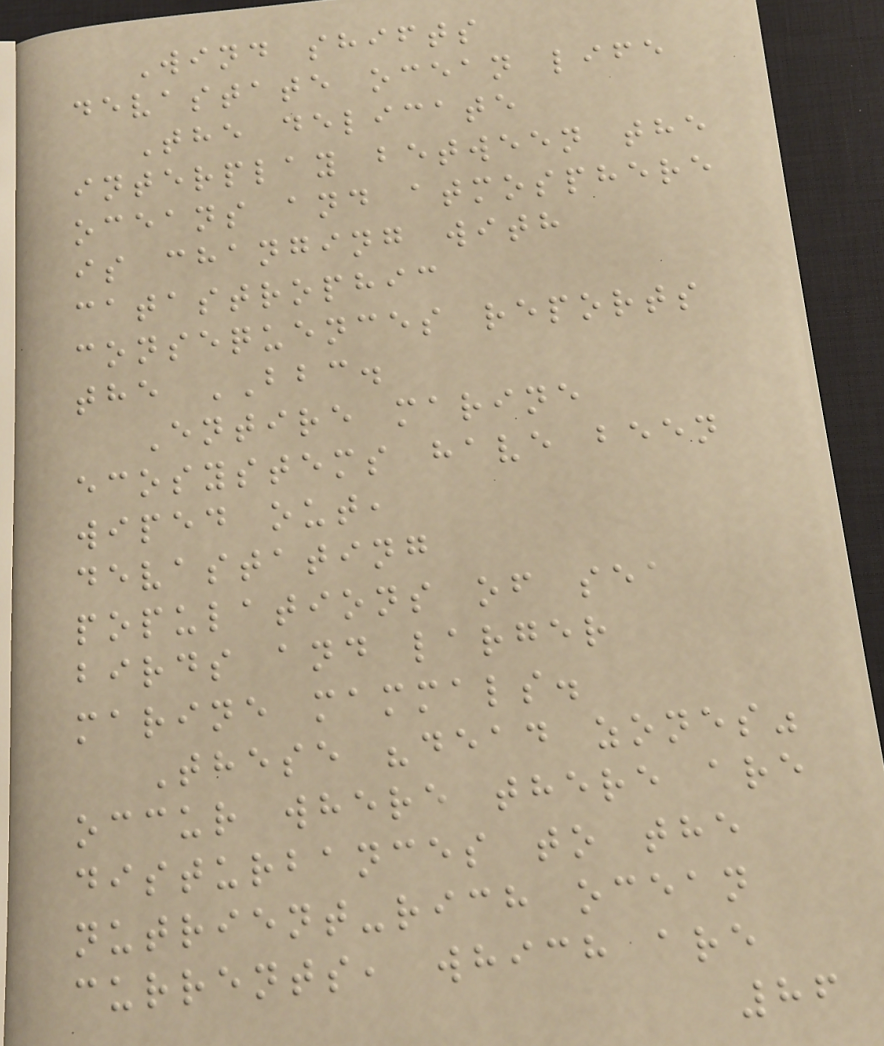Wind shifts
devastate ocean life
The delicate
interplay between the
oceans and atmosphere
is changing with
catastrophic
consequences reports
the BBC.
Entire marine
ecosystems have been
wiped out,
devastating
populations of sea
birds and larger
marine mammals.
These "dead zones"
occur where there are
disturbances to the
nutrient-rich ocean
currents, which are
86
